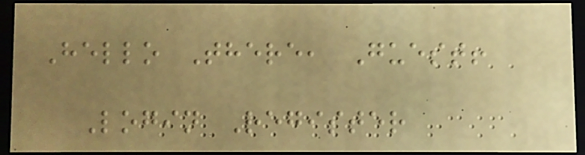Hello There, Guest!
Login Register
